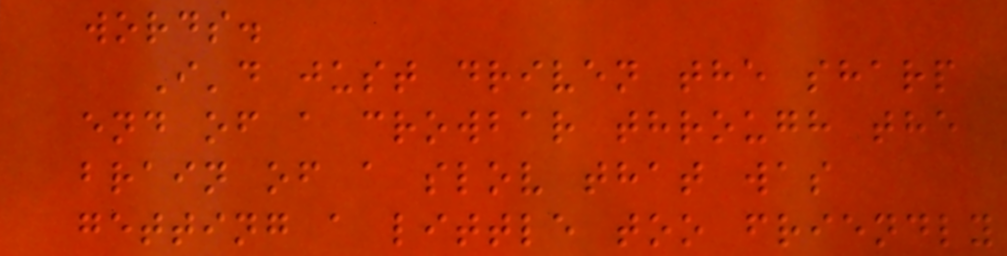words.
I'd just driven the sharp
end of a crowbar through the
brain of a slov that was
getting a little too friendly
